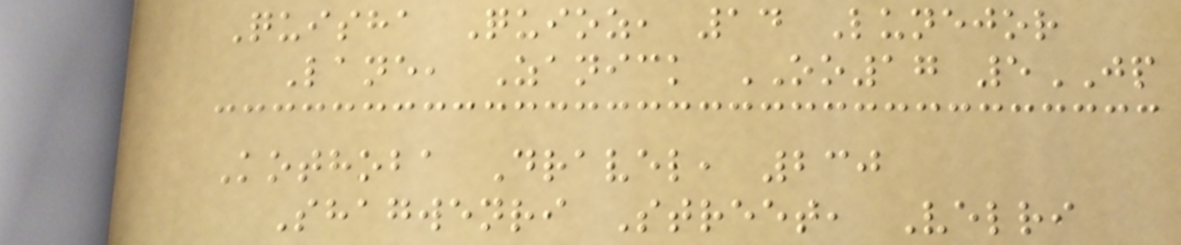Quisha Quioz, 14 Lunejor
Lane, Zanick OO17 5JP
Kothoba Dravel, 230
Shagwenri Street, Velri
